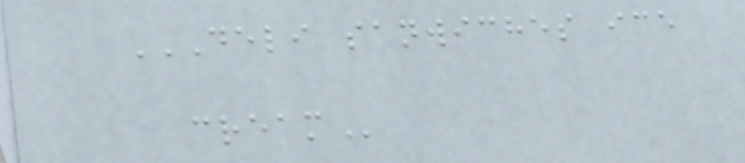DELI SANWICHES ICE
CREAM
